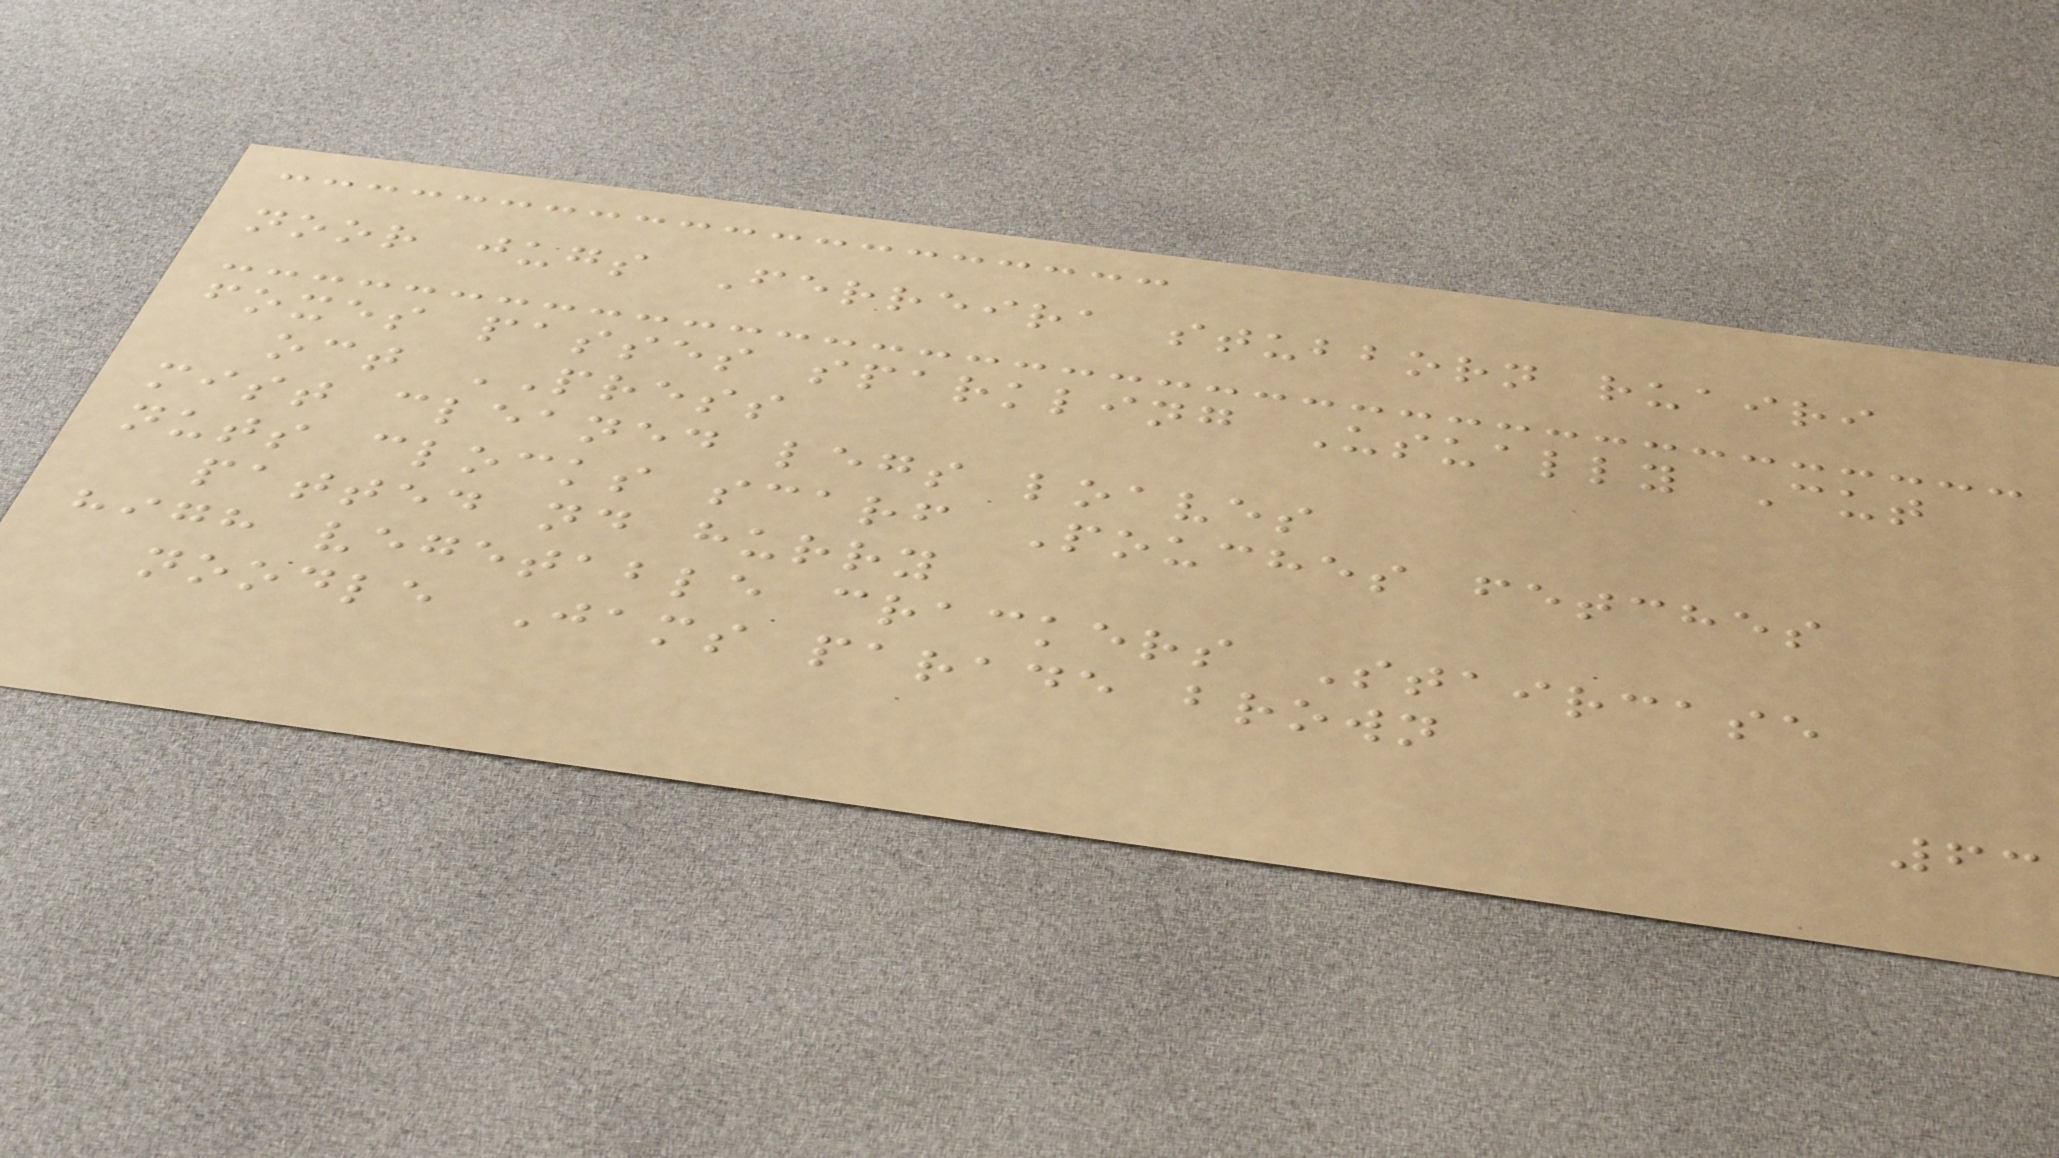noor jugs Ferreira stubborn ruairi
foxes passes sparkling Usually Cut
oct PRESS
mist cleaned legs loaves
nuts clocks scarf Pouches fetches
patted nd hurry
high vegetable crackers Staircase
noodle Jams parade brown
63
